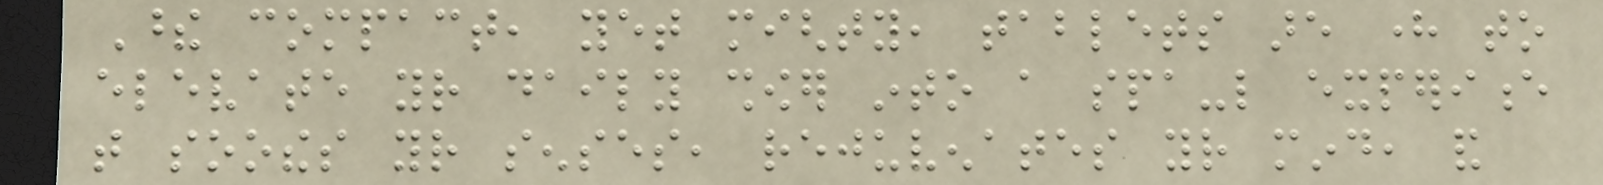These compact, yet mighty, tablets are here to
elevate your daily shower into a spa-like experience
that soothes your senses, rejuvenates your mind, and
